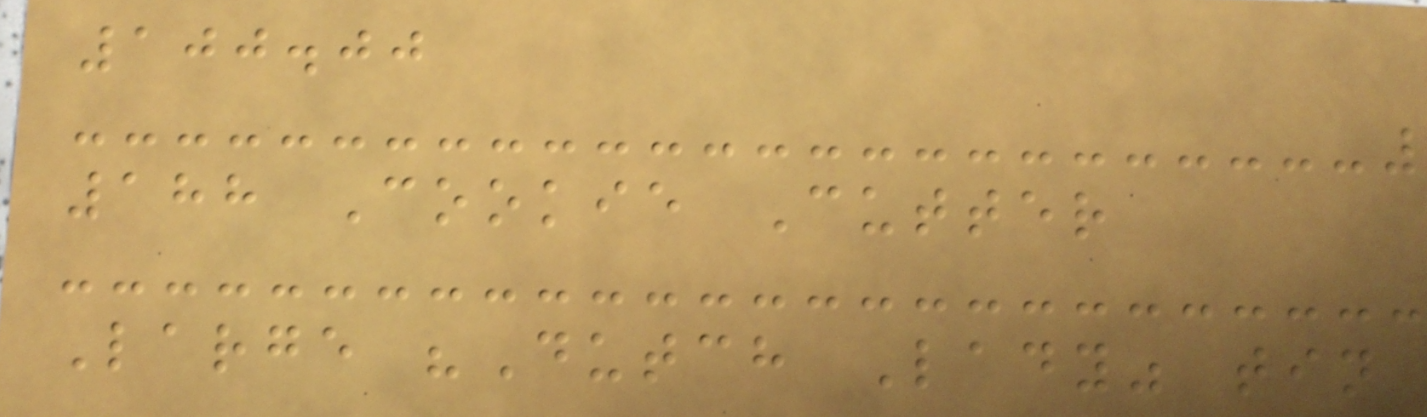100.00
188 Cookie Cutter
Large "Dutch Lady" tin
